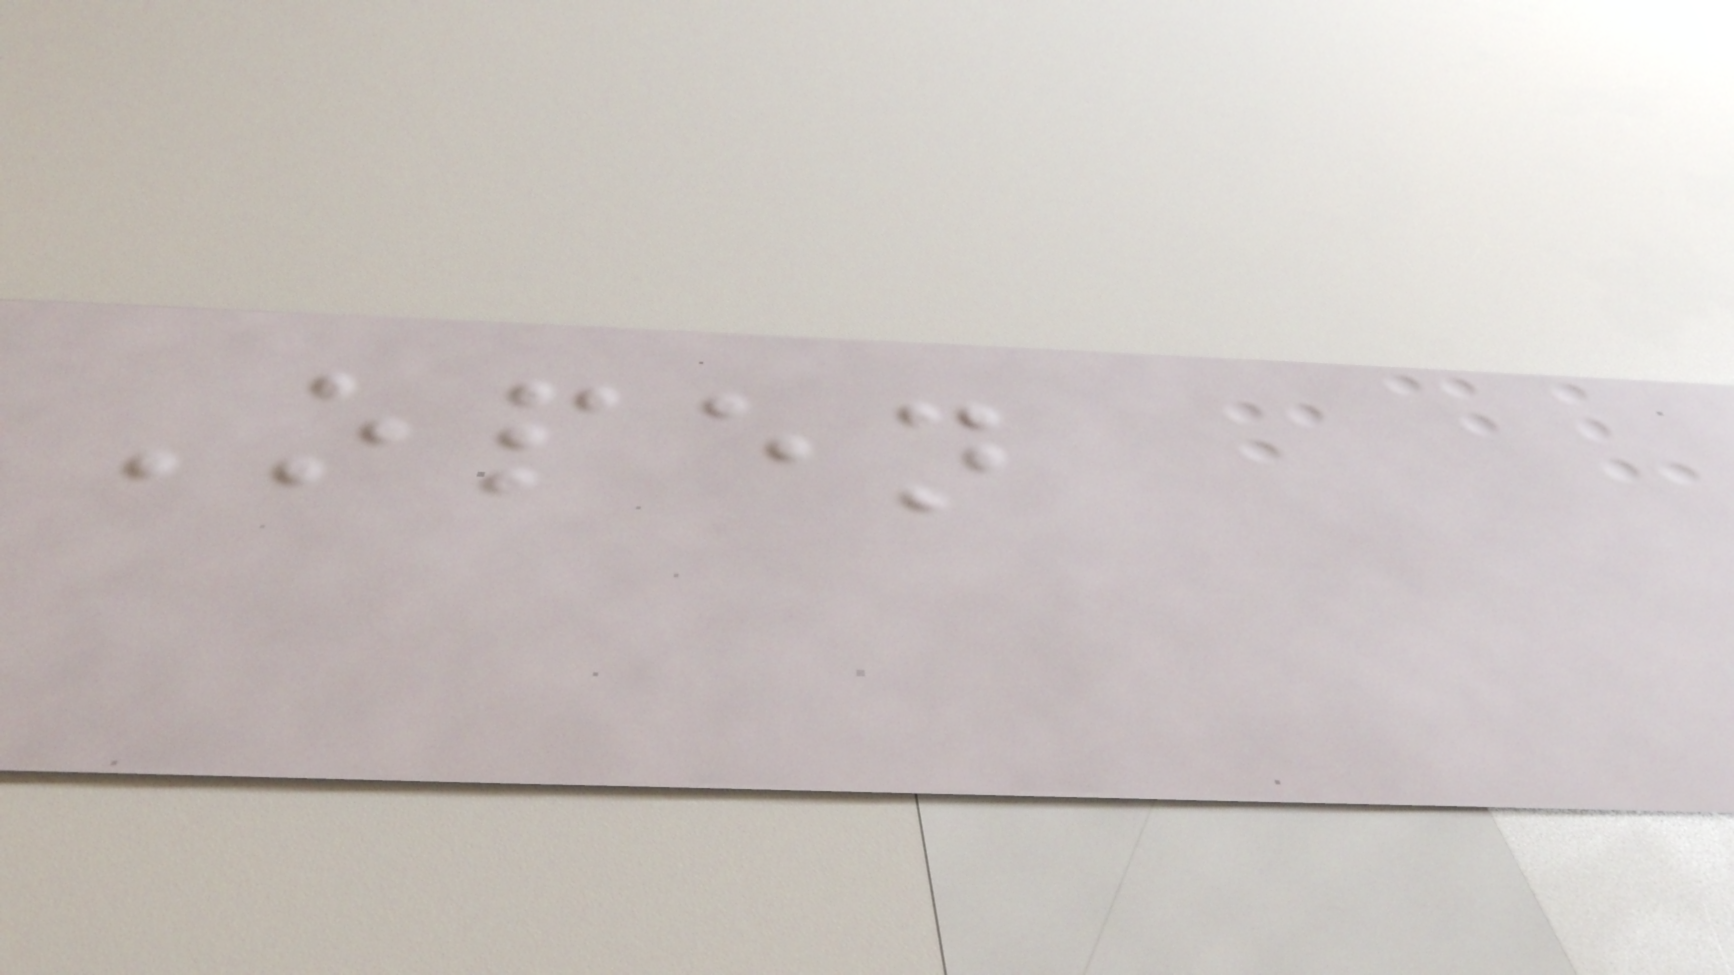Open
